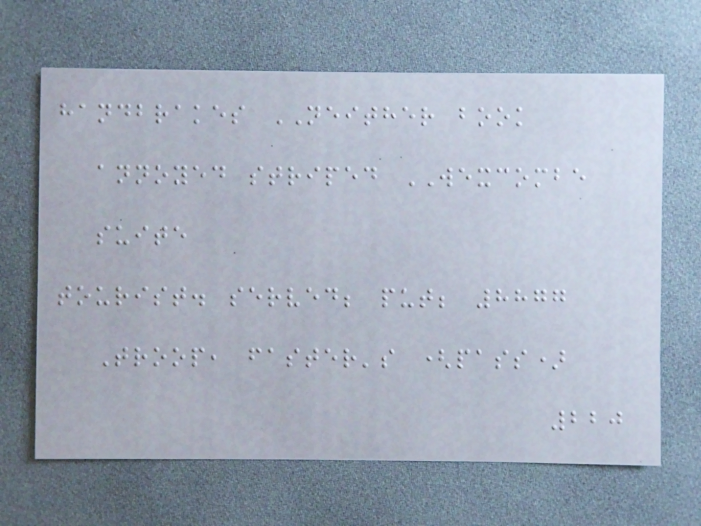handbrakes NEITHER book
annoyed striped WEXCOMBE
suite
tourist. served; put; 8877
Troop, faster's (pass)
220
